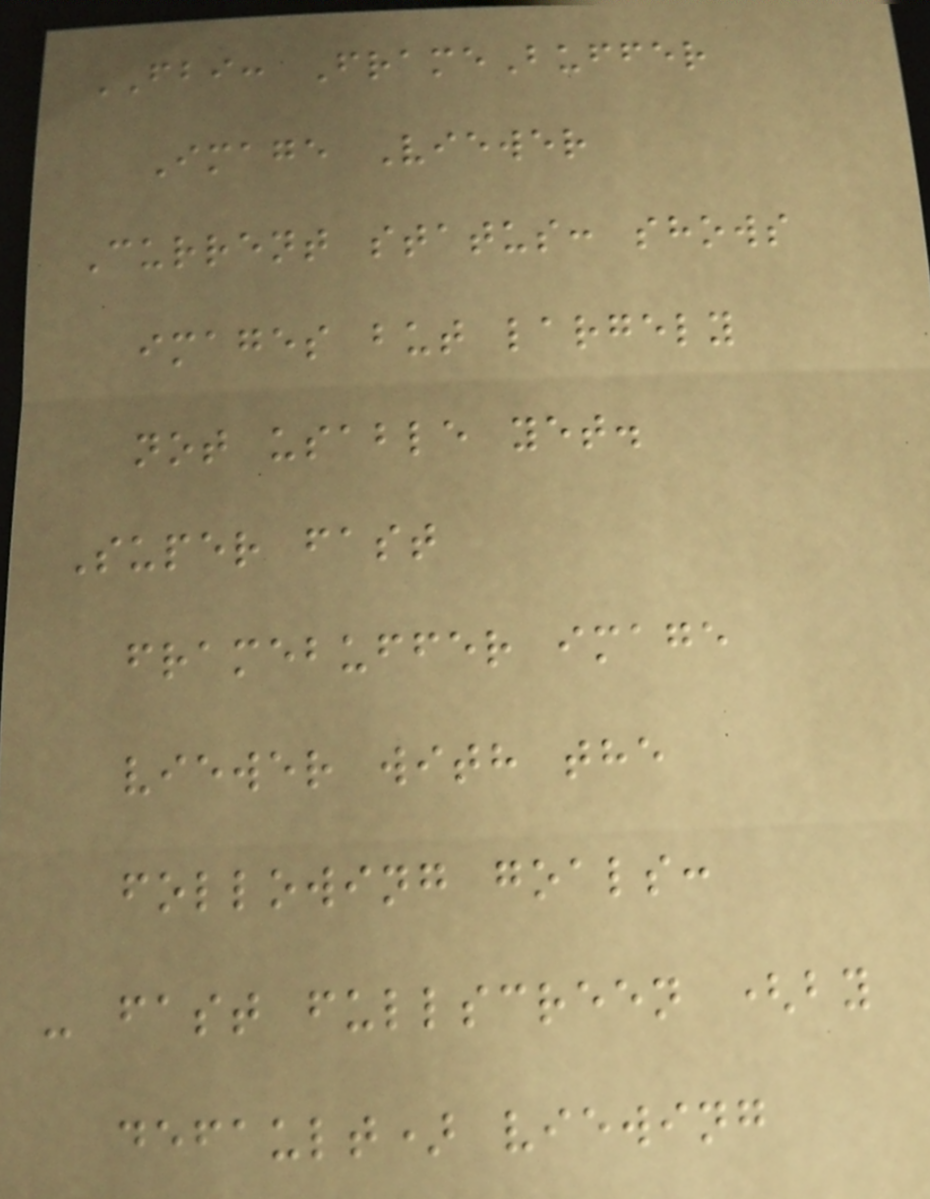FBI: FrameBuffer
Image Viewer
Current status: shows
images but largely
not usable yet.
Super fast
framebuffer image
viewer with the
following goals:
- fast fullscreen (by
default) viewing
